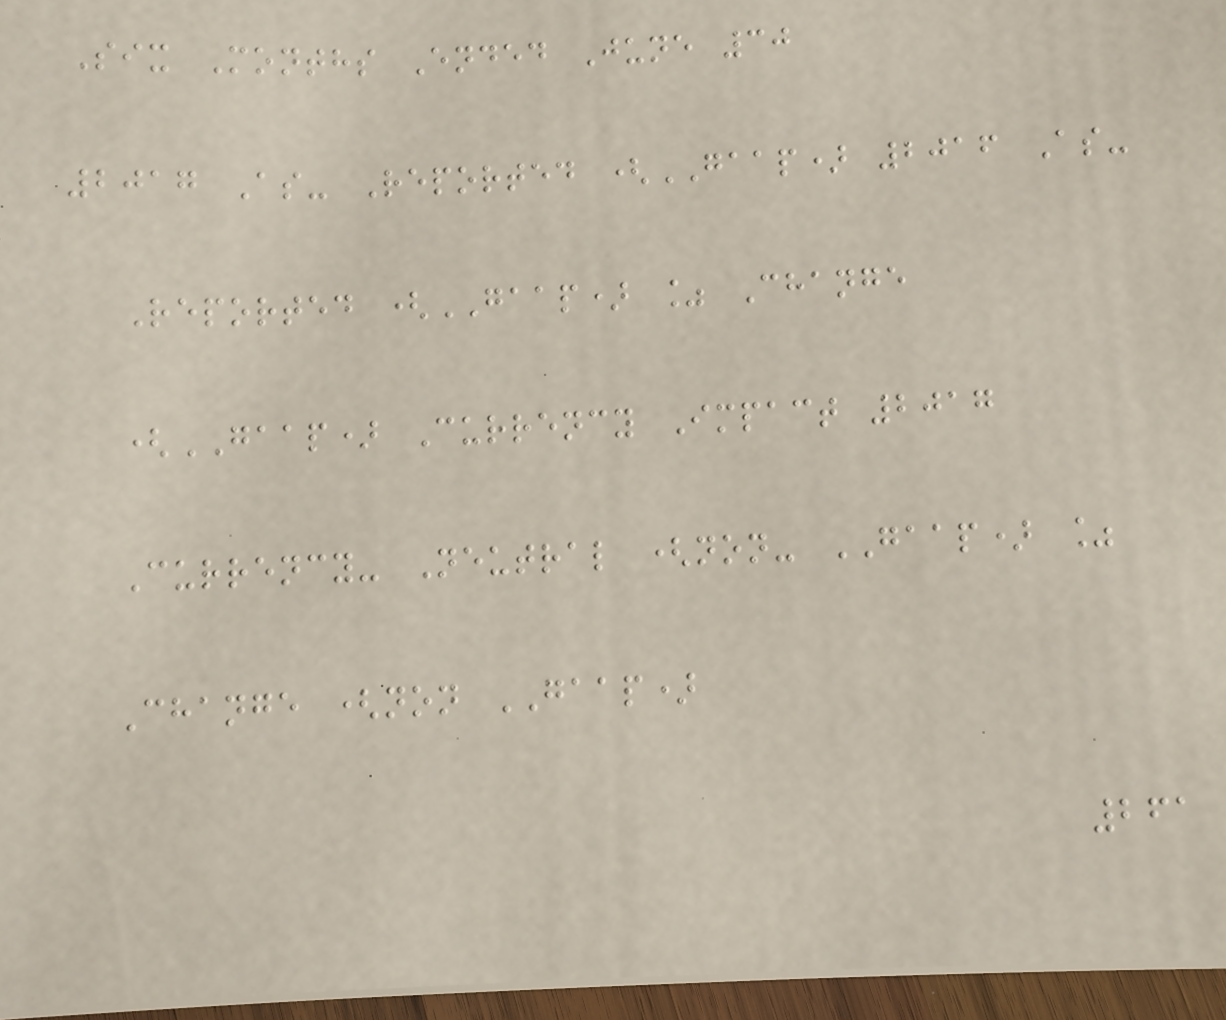Six Months Ended June 30
2017 As- Reported (GAAP) 2016 As-
Reported (GAAP) % Change
(GAAP) Currency Impact 2017
Currency- Neutral (non- GAAP) %
Change (non GAAP)
261
